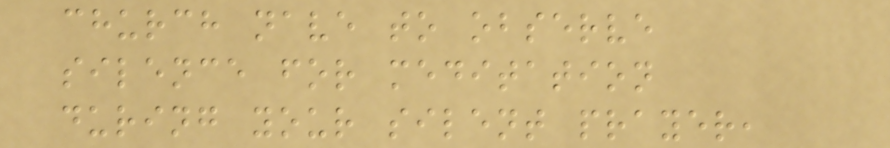church nave to observe
silence for meditation
during your silent prayer,
